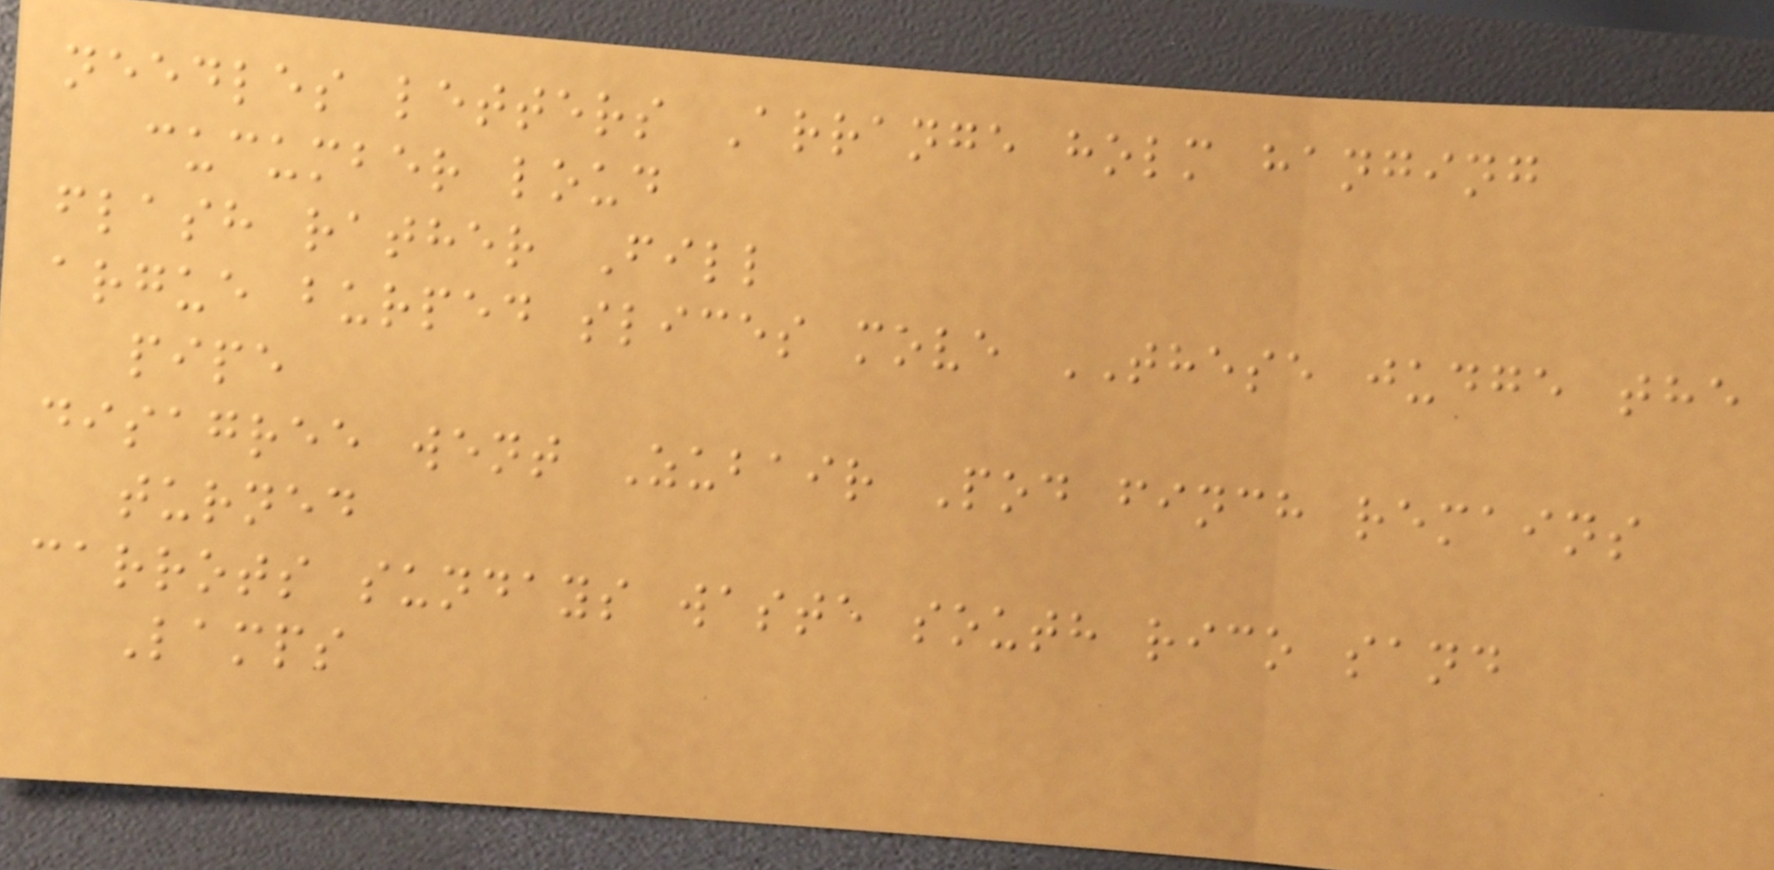needles letters Arrange holm hanging
cucumber loud
flash rather Fill
argue burped slices move THESE judge the
pipe
disagree went Zubair Pod finch remains
turned
carrots sundays waste south rico sand
Lamps
